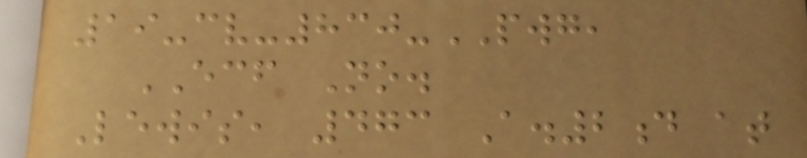19-cv-830-PWG,
ECF No.
Lewis, 473 A.2d at
